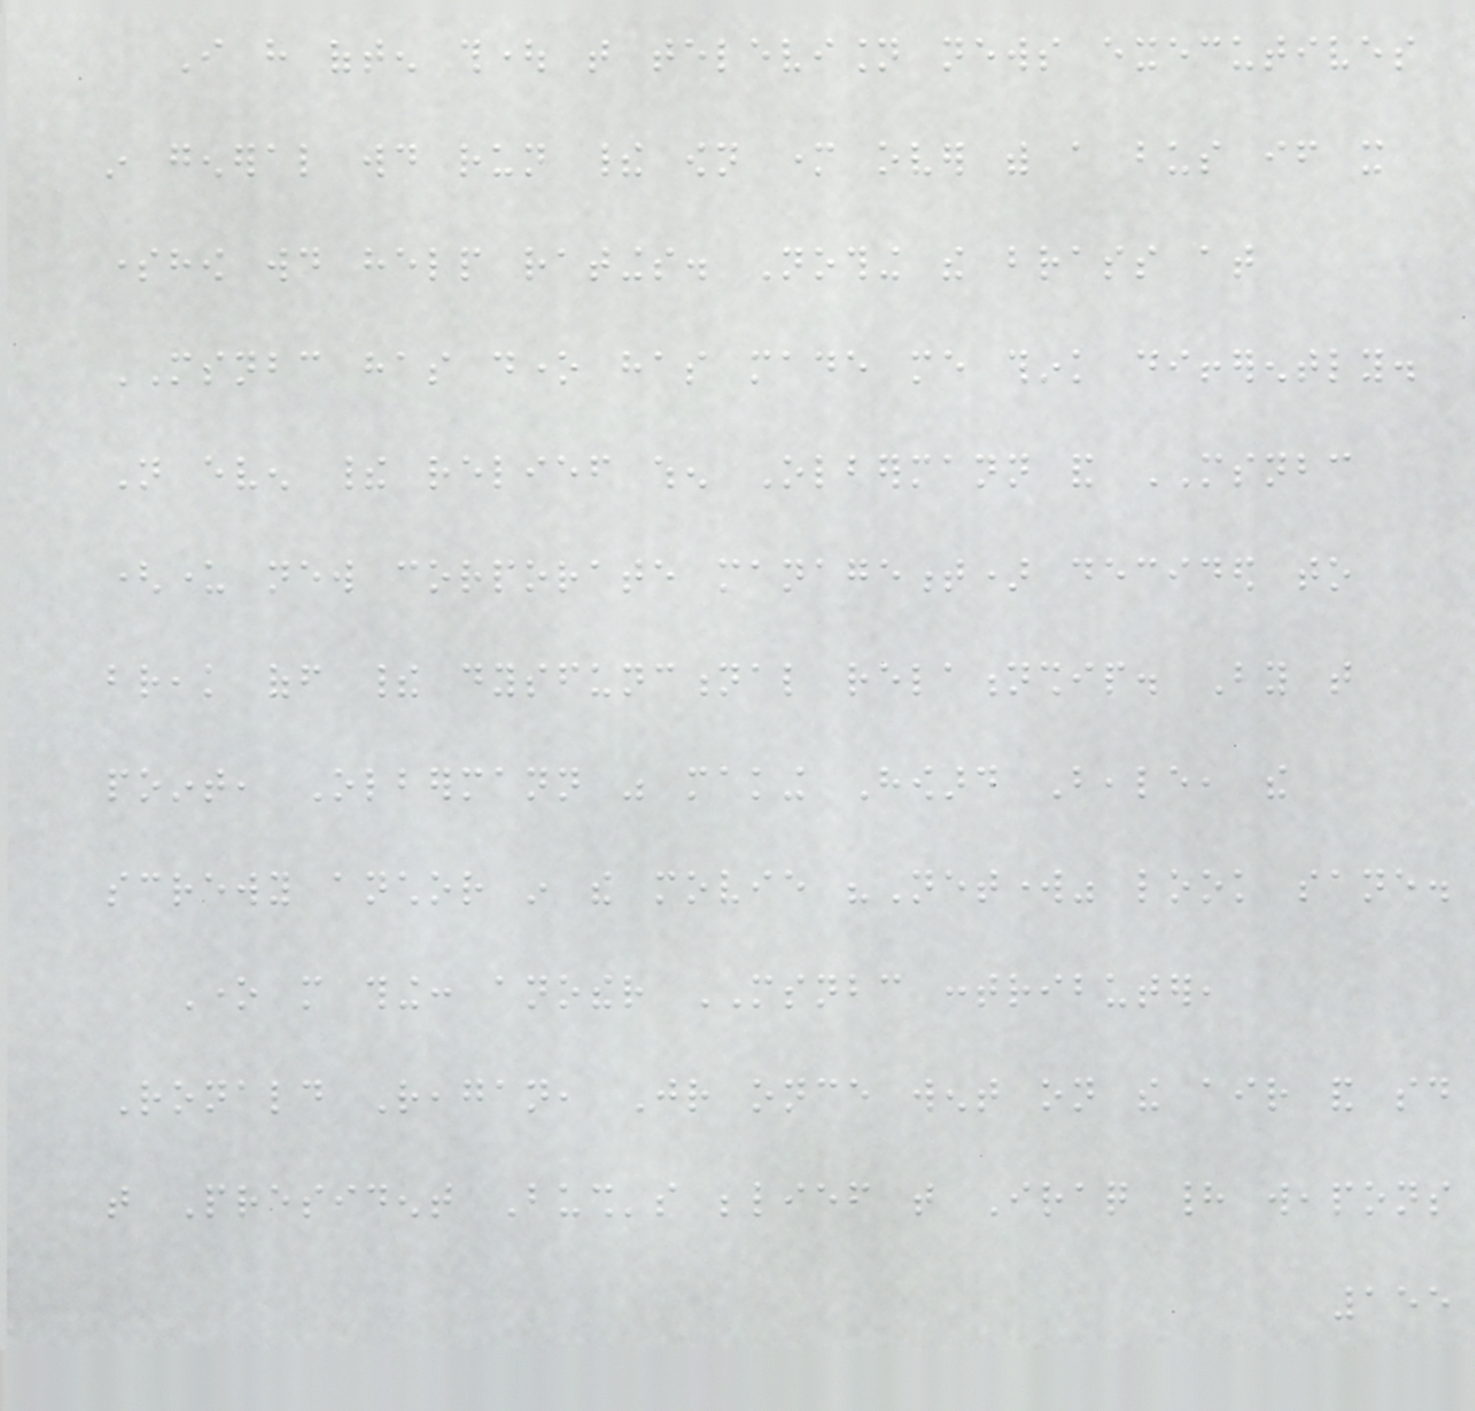I have often thought that television news executives
in general would run their own mother over with a bus if it
somehow would help ratings. Nothing the brass at
MSNBC has done has made me think differently.
Not even their relief when Olbermann and MSNBC
(under new corporate management) decided to
break off their dysfunctional relationship. By that
point, Olbermann was making Howard Beale, the
screwy anchor in the movie "Network" look sane.
One more thing: another MSNBC contributer,
Ronald Reagan, Jr once went on the air and said
that President Bush's belief that Iraq had weapons
155
